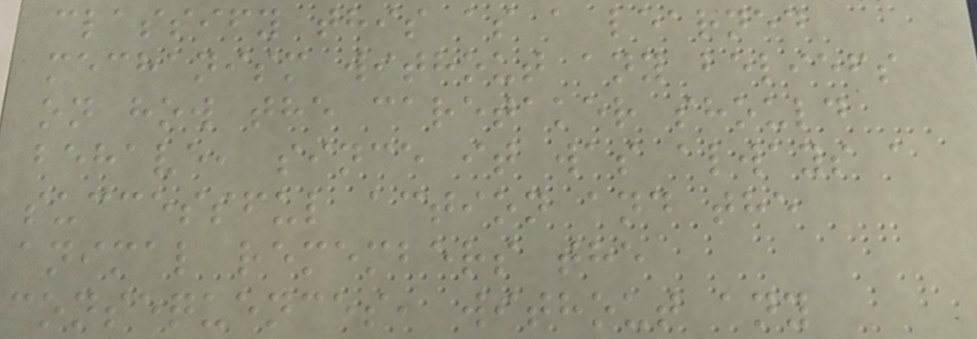classify this as a learned
mechanism without any beliefs
on how the caretaker should
behave, since it was always a
successful action and the
animal remembers the
consequences, without any
